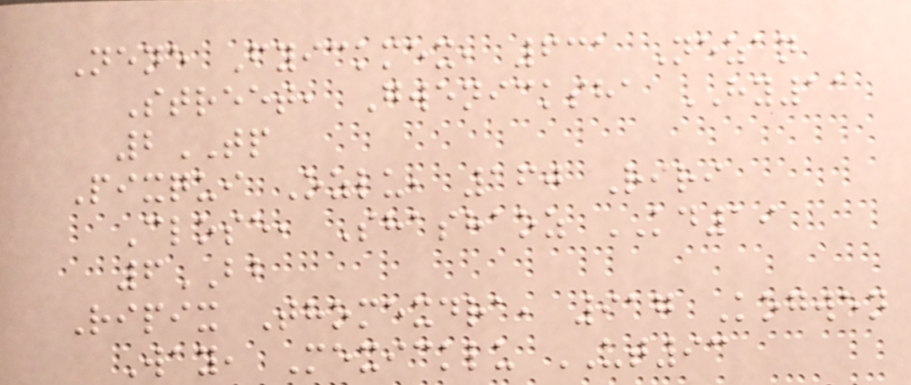Nene Fyickmex, 631 Nezan
Street, Gwenicksha HY11
2TP
Pixqui Ozlu, 160 Riri
Close, Shashaoz KD19
6BB
Ripix Thomexdra, 917 Kogwen
Way, Mexicklu UT93
